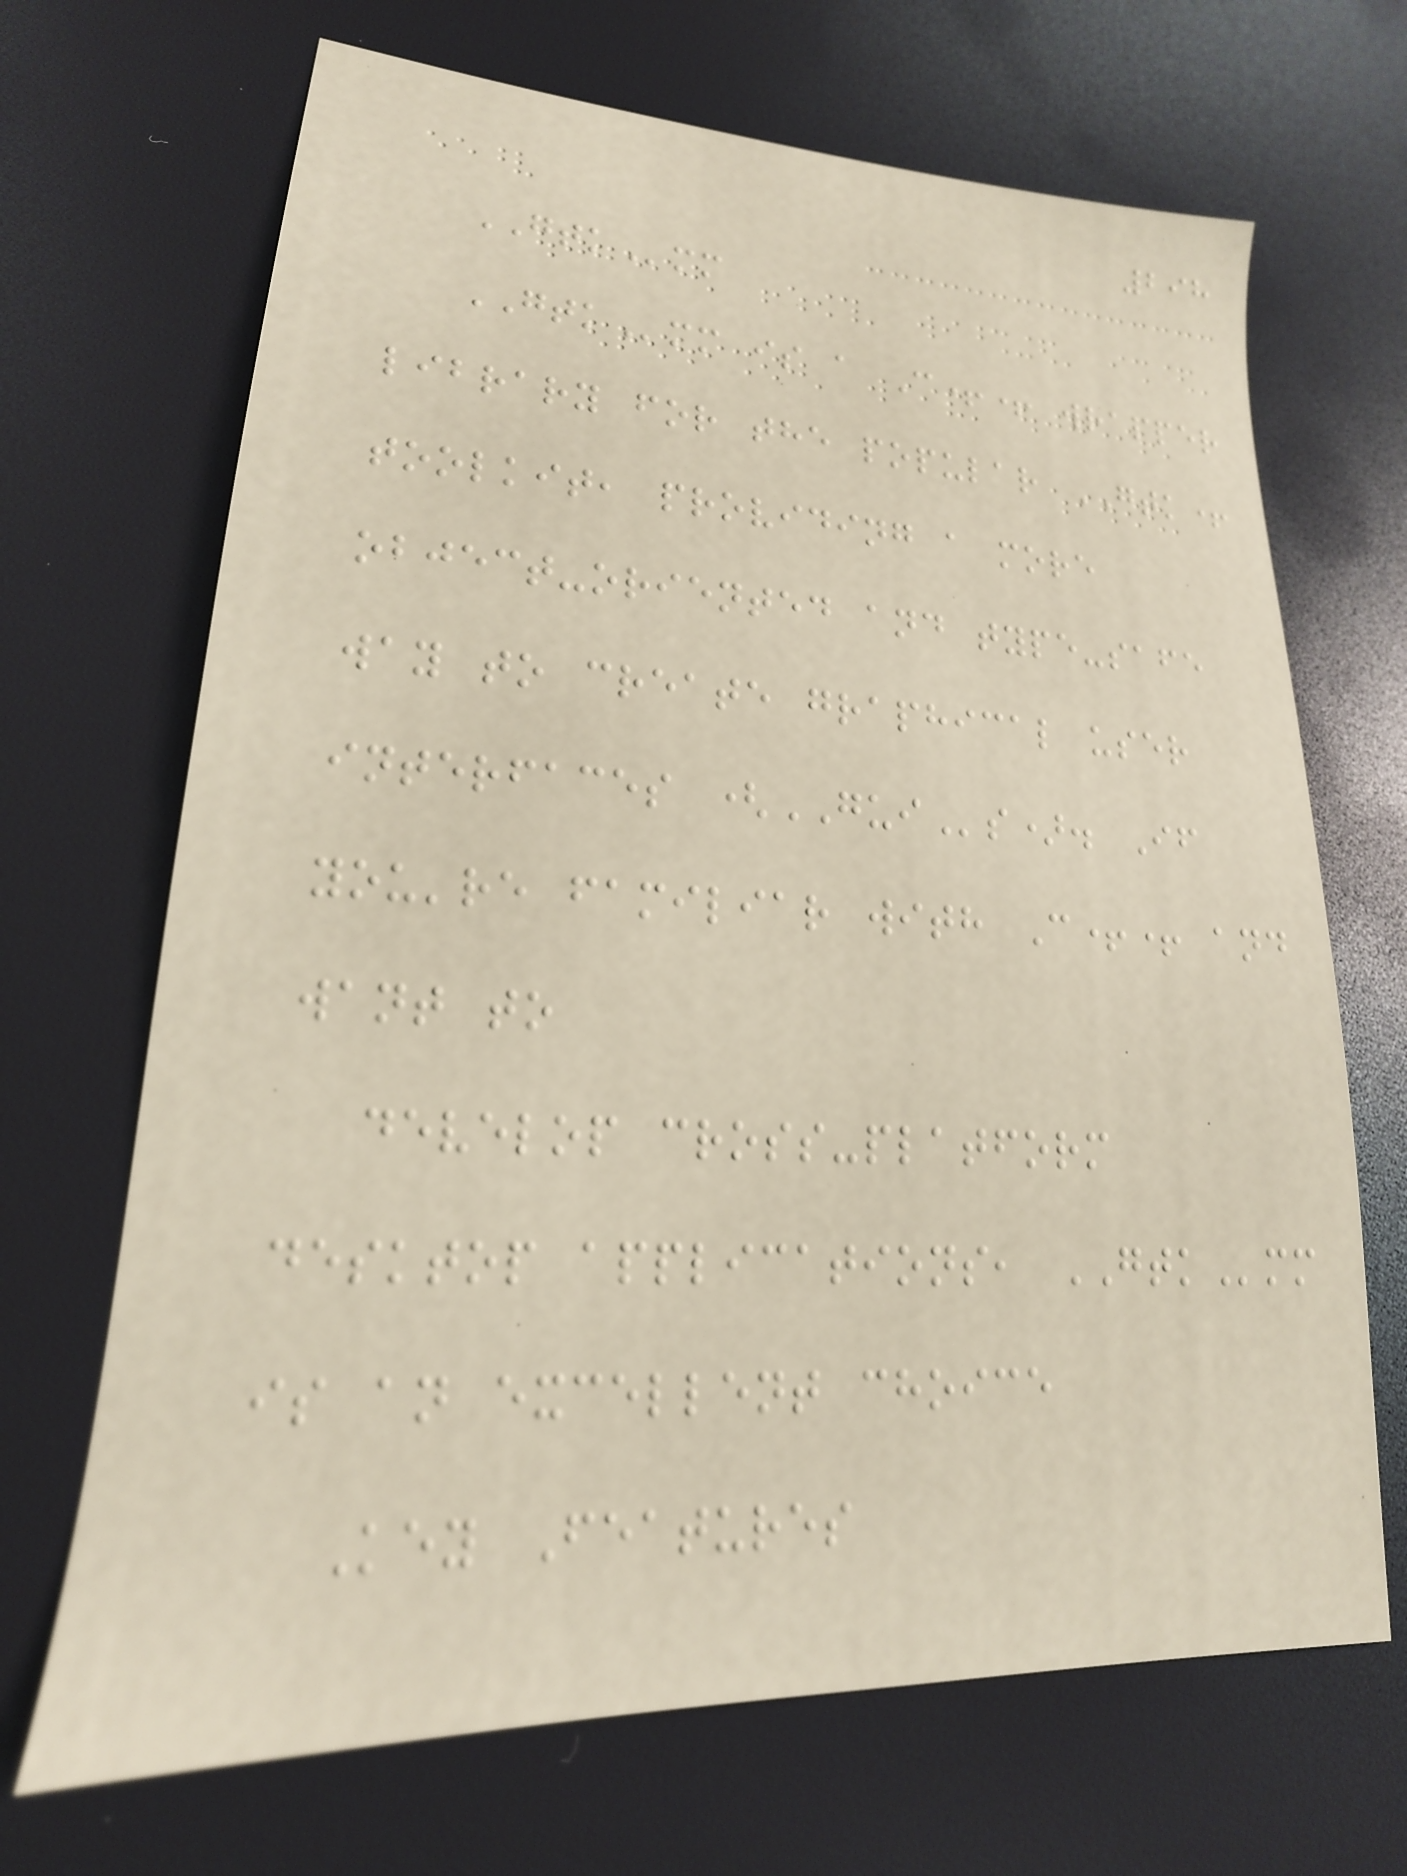298
GTKmm
GTKmm is a C++ wrapper
library for the popular GTK+
toolkit, providing a more
object-oriented and type-safe
way to create graphical user
interfaces (GUIs). If
you're familiar with C++ and
want to
develop cross-platform
desktop applications, GTKmm
is an excellent choice
Key Features
